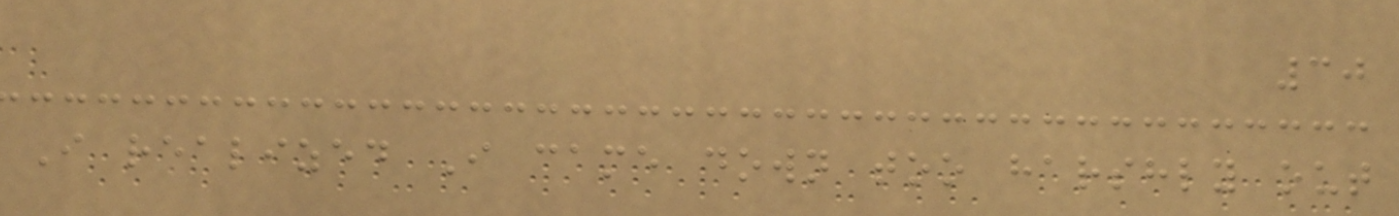30
I realized I came down too harshly out
